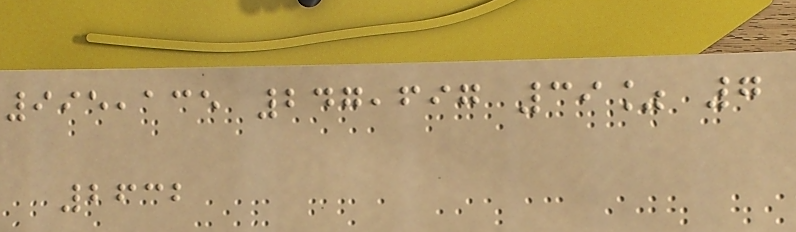995,135 247,697 39% 7
2632
